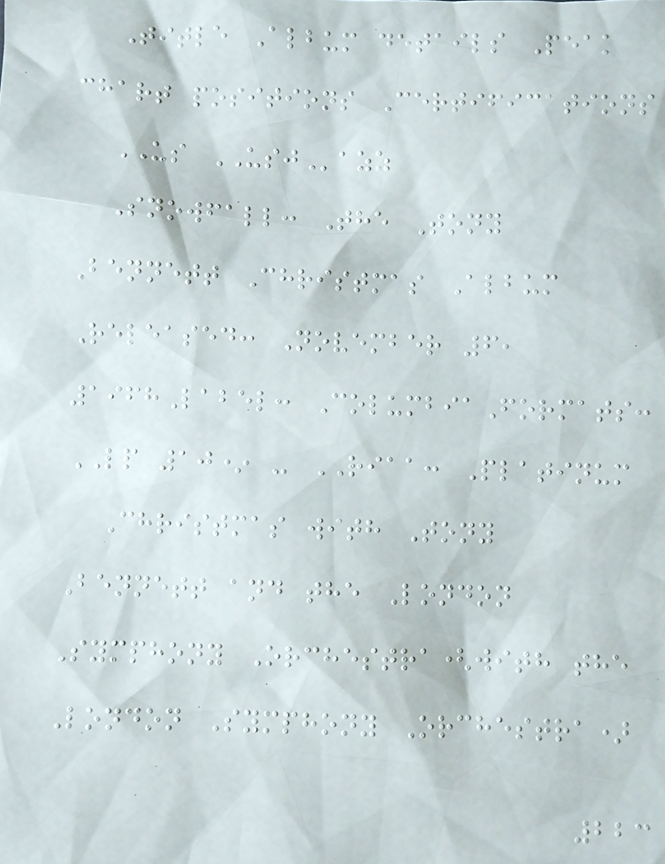Title Album details Peak
chart positions Certifications
US USJazz
Snowfall: The Tony
Bennett Christmas Album
Released: November 6,
1968Label: ColumbiaFormats:
LP 10* - RIAA: Platinum
Christmas with Tony
Bennett and the London
Symphony Orchestra(with the
London Symphony Orchestra)
223
